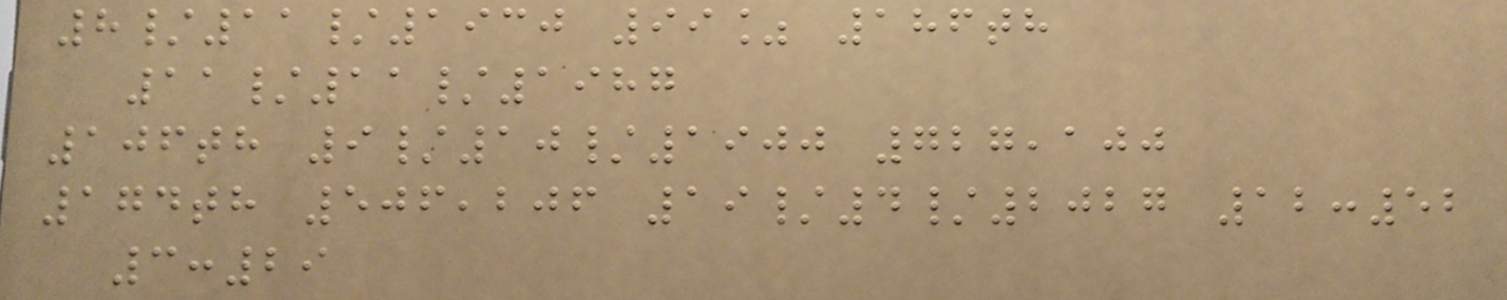8/11/1930 99% 186th
11/11/1987
106th 9/10/1900 727,100
174th 506,206 19/4/2027 12:52
3:29
